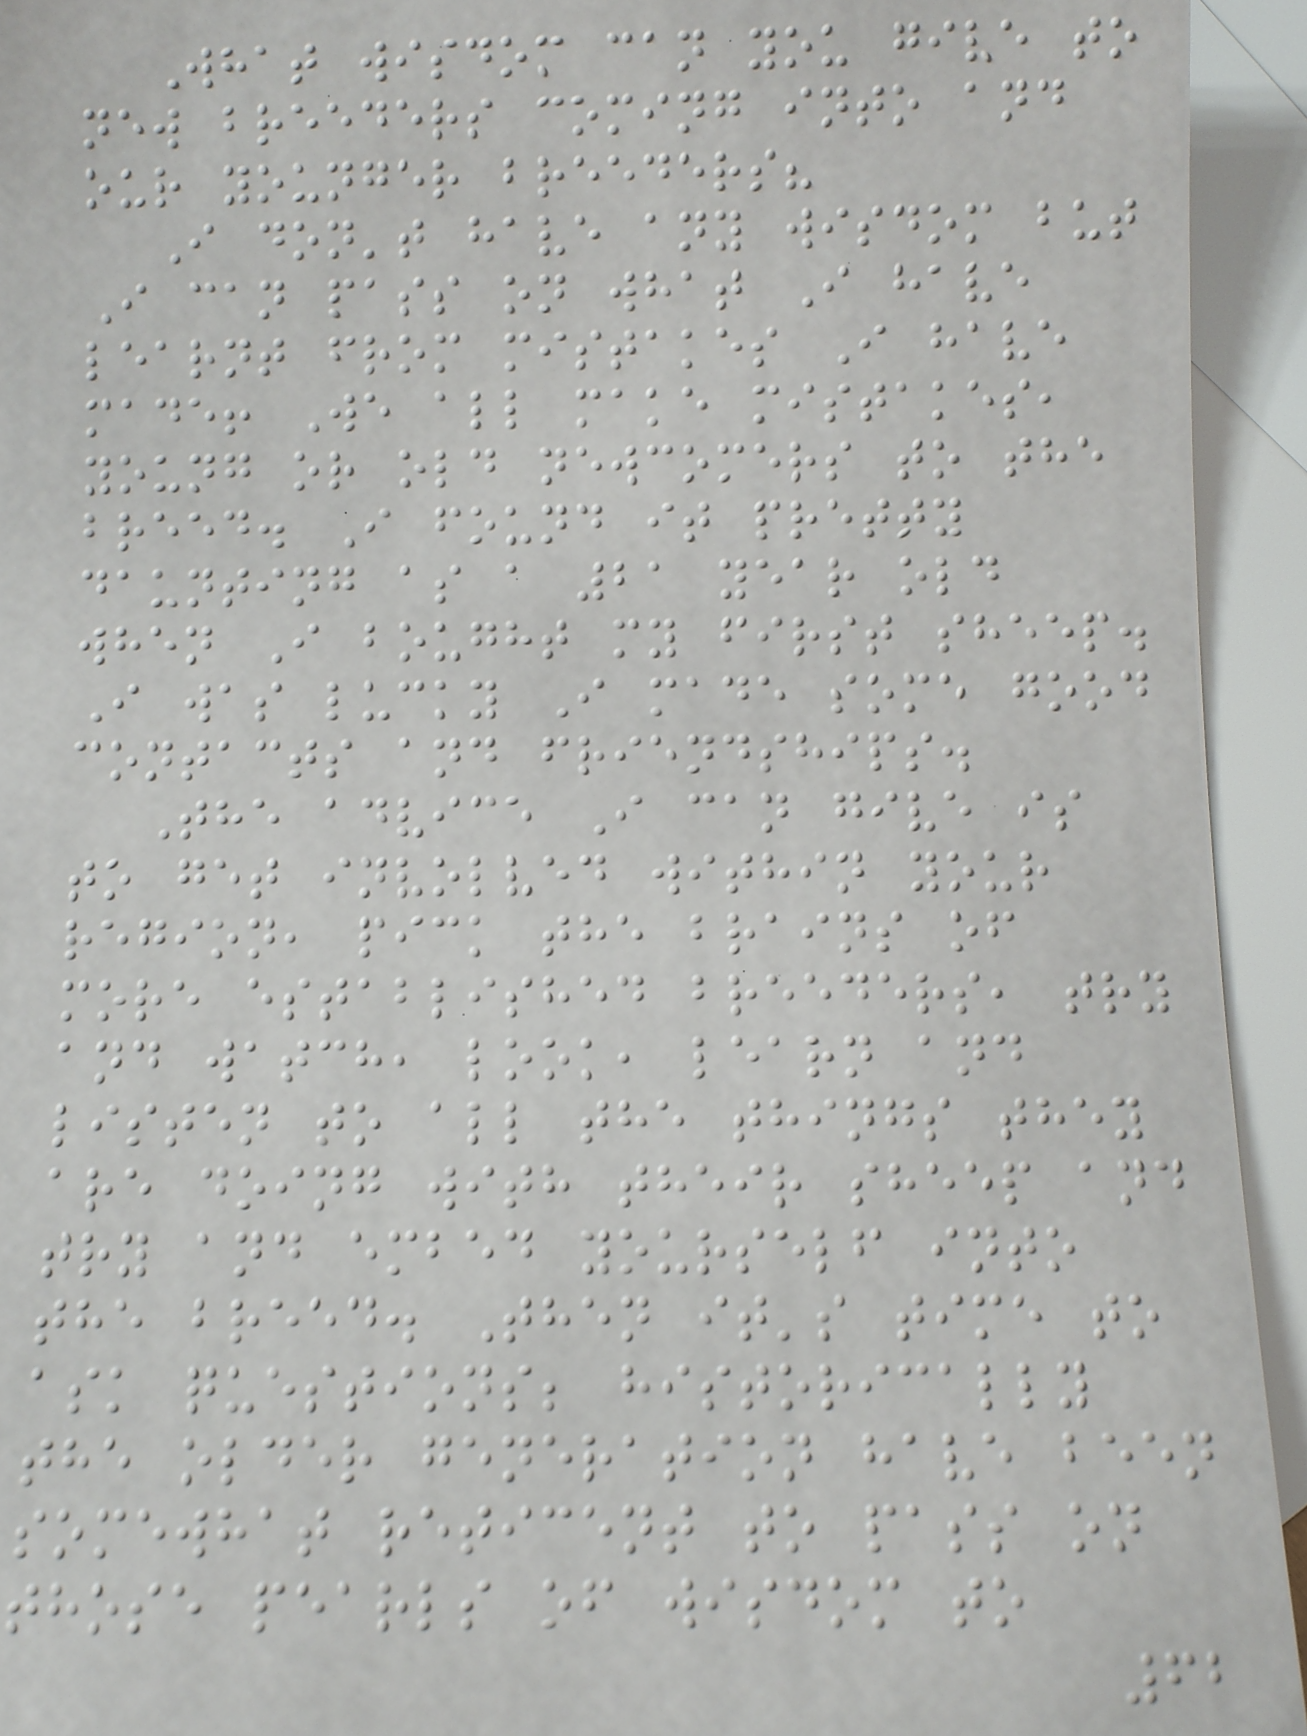What wisdom can you give to
new breeders coming into and
our younger breeders?
I don't have any wisdom but
I can pass on what I have
learnt from mistakes I have
made! We all make mistakes,
young or old newcomers to the
breed. I found it pretty
daunting as a 21 year old
when I bought my first sheep.
I was lucky I made some good
contacts and friendships.
The advice I can give is
to get involved within your
region, pick the brains of
more established breeders, try
and watch, look, learn and
listen to all the things they
are doing with their sheep and
try and embed yourself into
the breed. Then it's time to
ask questions; historically
the older generation have been
somewhat reticent to pass on
those pearls of wisdom to
62
